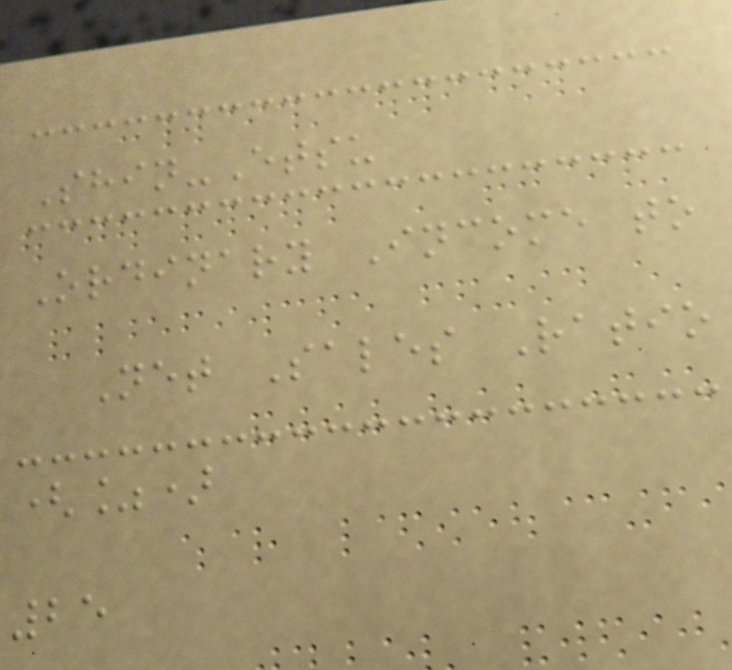Shin-Etsu
Ordinary Income to
Net Sales Ratio
(%)
25
